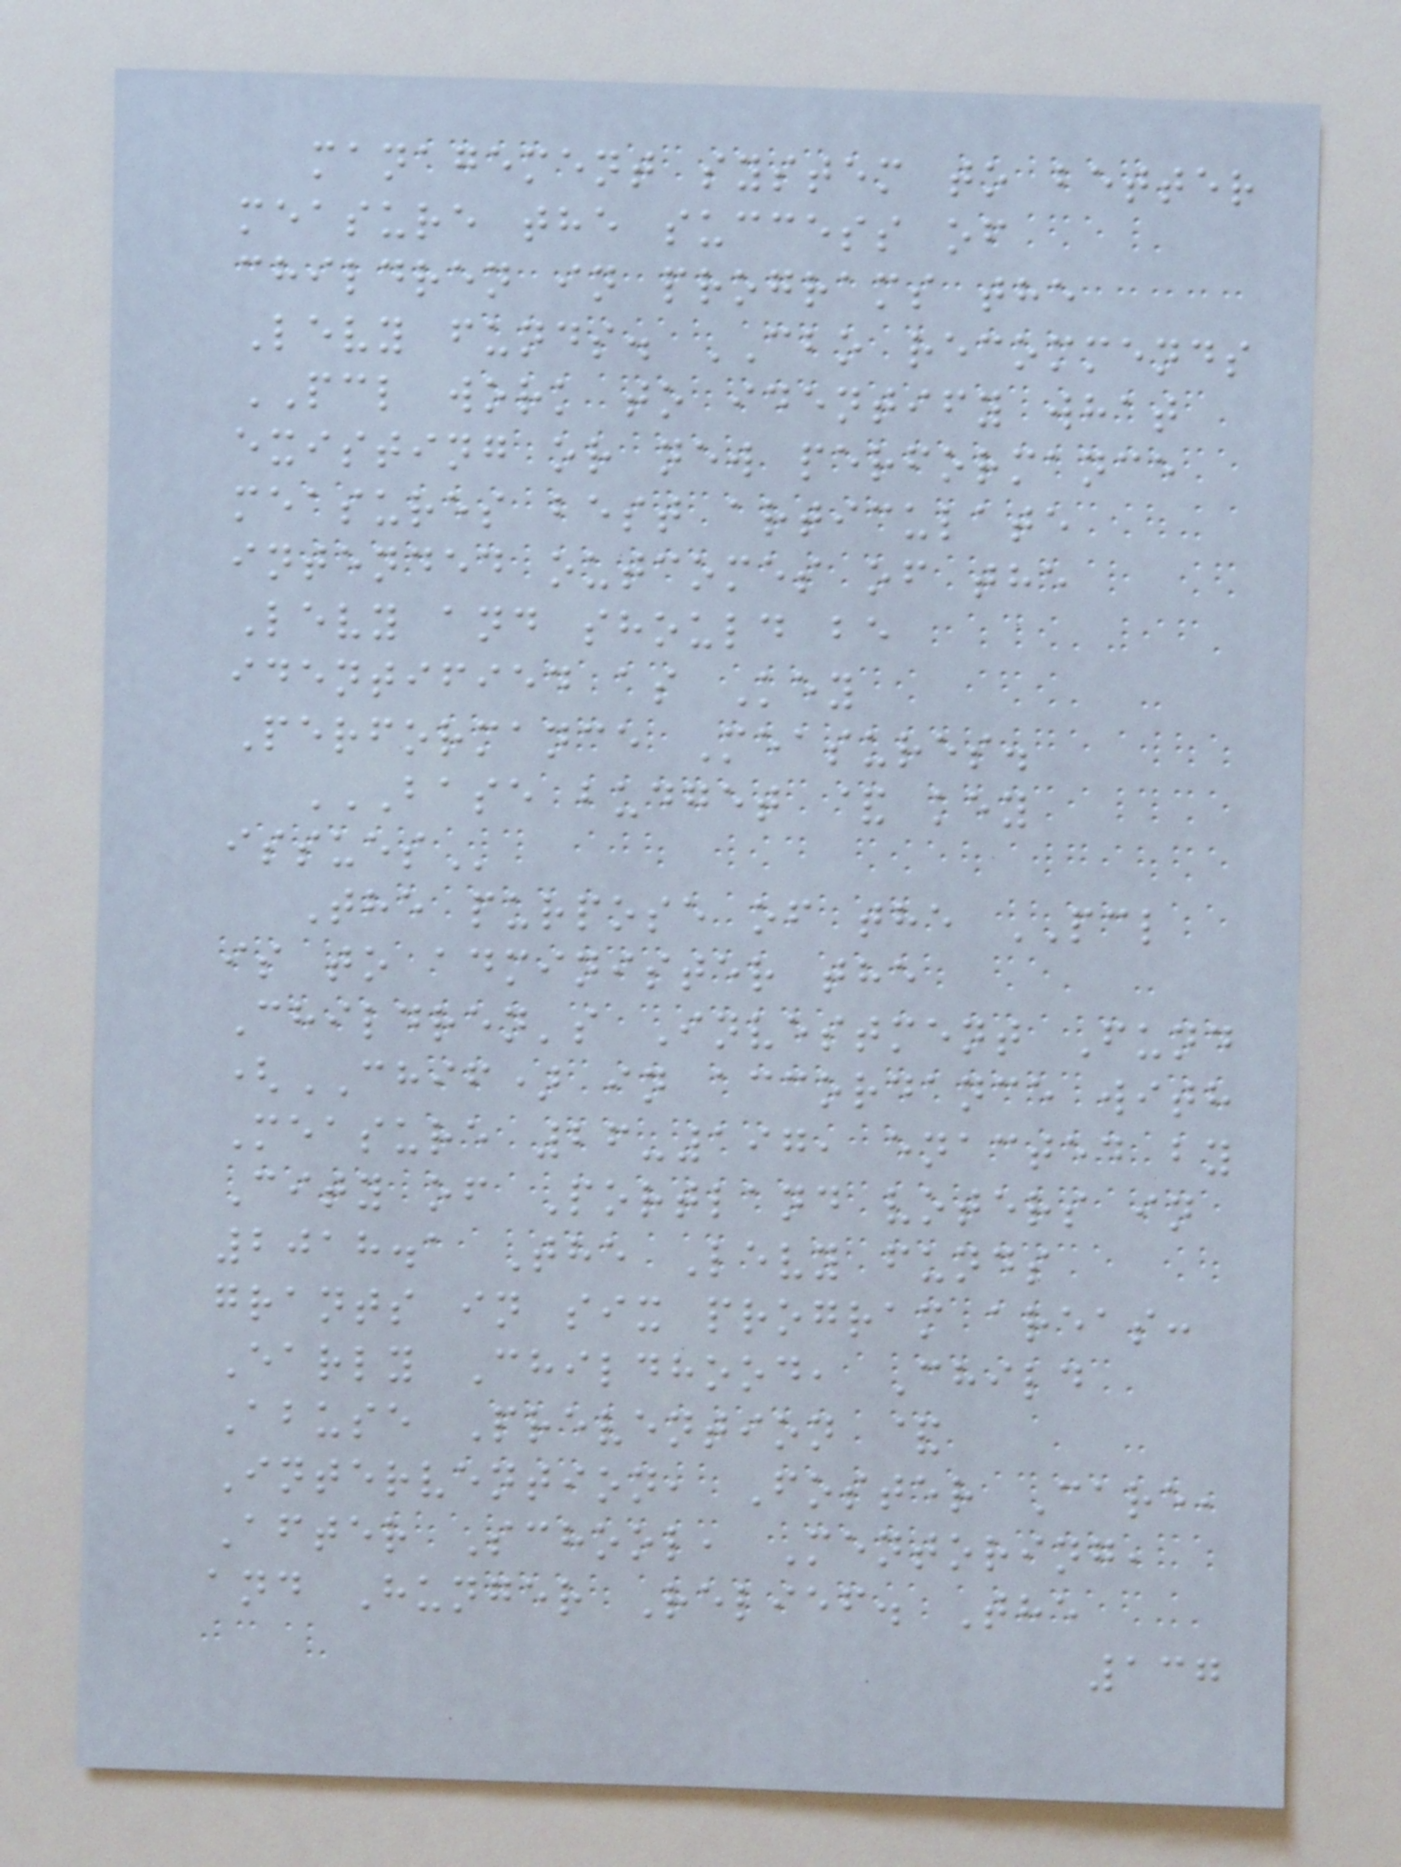management system to better
measure the success of
children in programs the
Levy funds. CBO recommends
PCL work to identify what
existing or new performance
measures best articulate
intended outcomes of the
Levy and should be
identified as Key
Performance Measures.
BASE BUDGET & KEY
ISSUES
The purpose of the PCL
is to administer the
Children's Investment Fund
(CHIF) in accordance with
Measure 26-197, enacted by
City of Portland voters in
2018.1 The Levy funds
grants in six program areas:
Early Childhood, Child
Abuse Prevention &
Intervention, Foster Care,
After School, Mentoring,
and Hunger Relief. The
137
